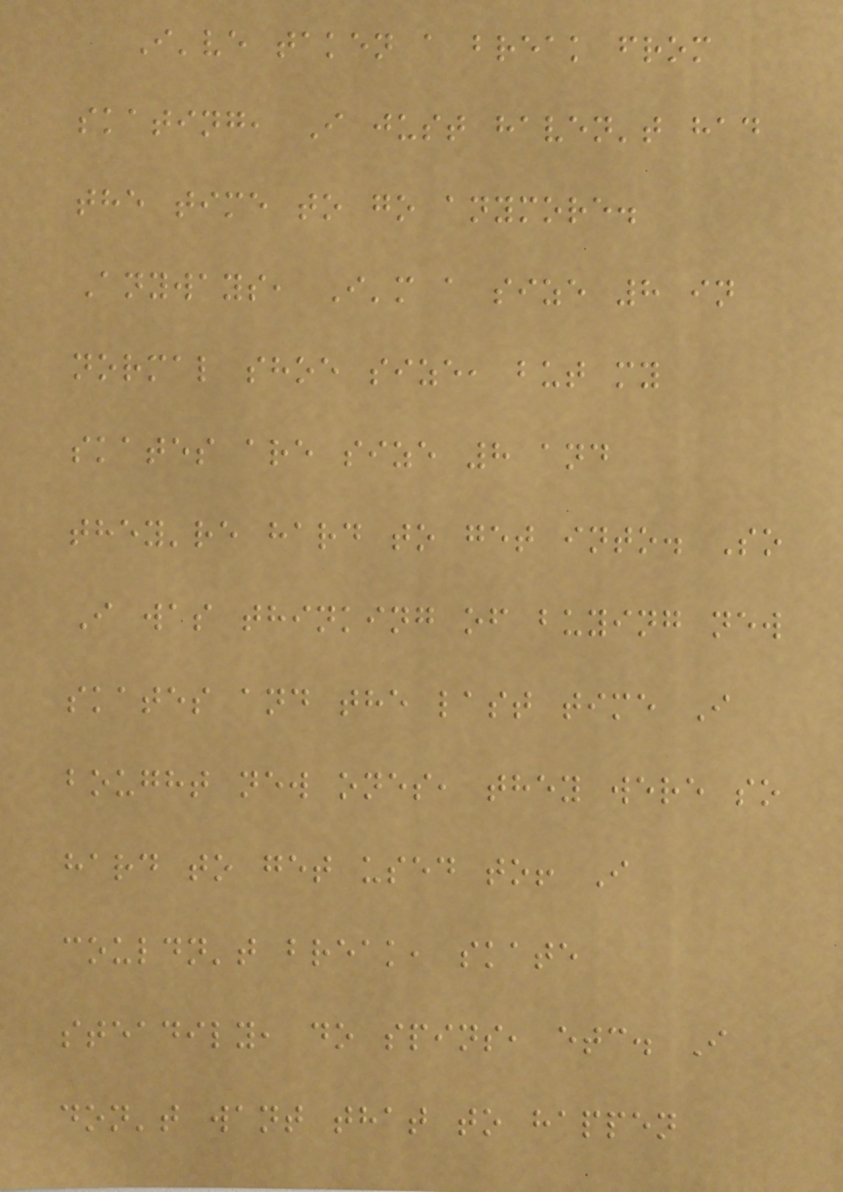I've taken a break from
skating, I just haven't had
the time to go anymore.
Anyways, I'm a size 8 in
normal shoe size, but my
skates are size 8 and
they're hard to get into. So
I was thinking of buying new
skates and the last time I
bought new ones, they were so
hard to get used to! I
couldn't break, skate
steadily, do spins, etc. I
don't want that to happen
